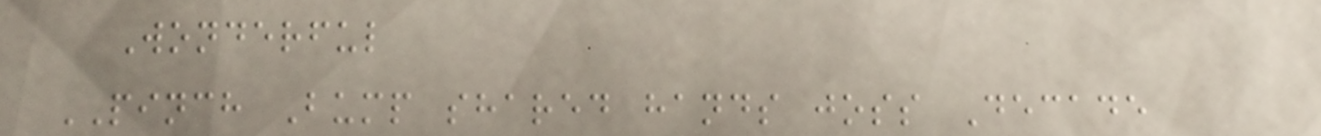Wonderful
PINCH Bump shared hands joss Decade
